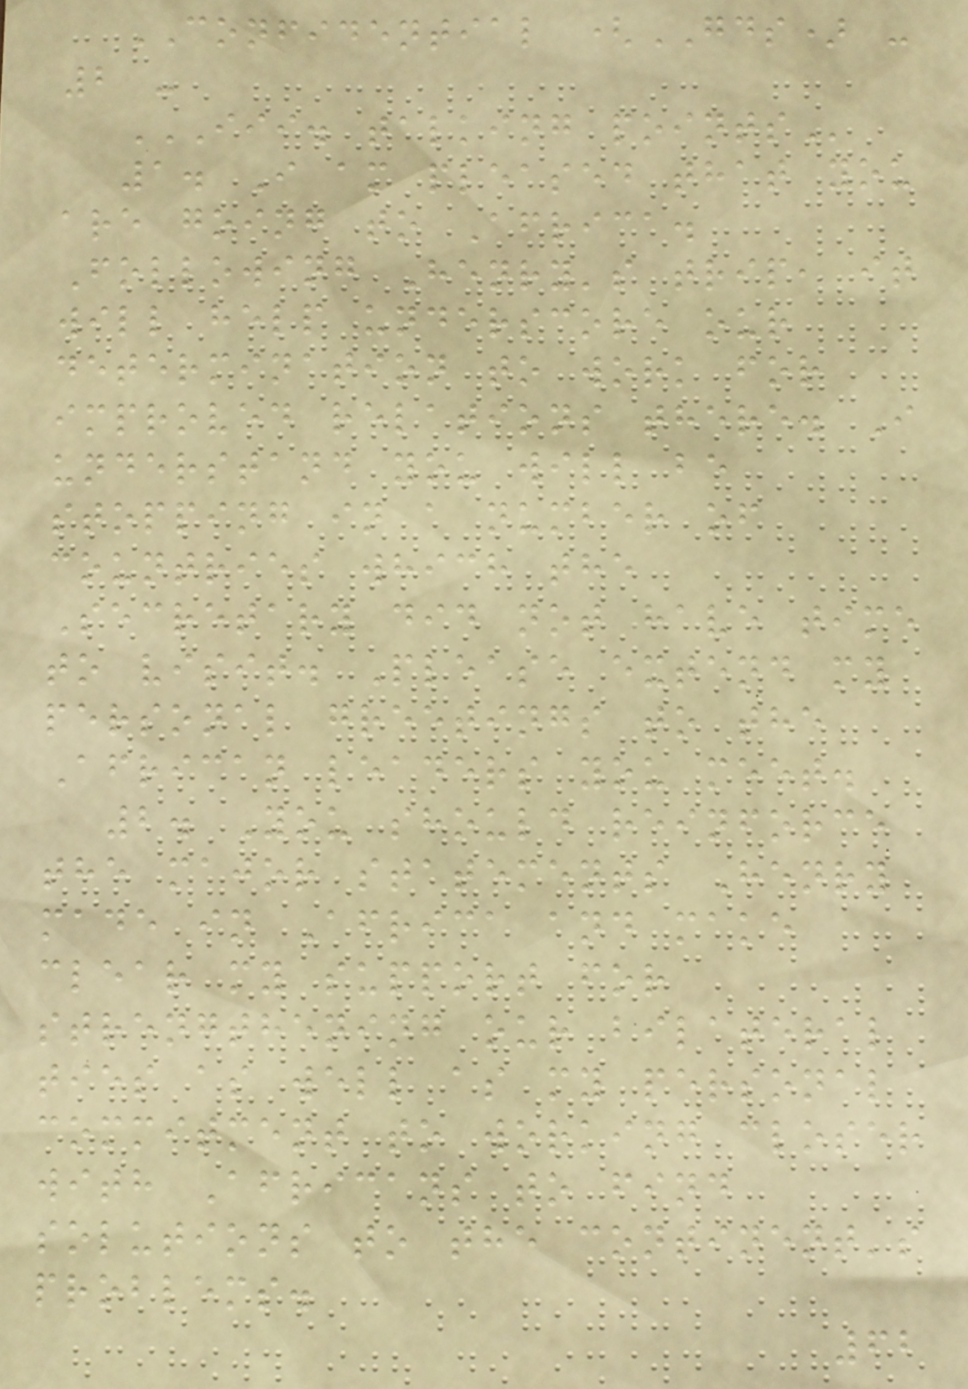CONFIDENTIAL (GDS) -
2 -
III. TALKING POINTS
1. I am pleased that you
are going to Africa.
Following Henry's trip, it
will help underscore our
determination to work for
improved relations there. I
understand you will be
stopping in a number of
countries which the
Secretary did not have time
to visit. Please extend my
personal greetings to the
African leaders you meet.
2. You should reinforce
the major statements Henry
made in Africa and make
clear my support for
strengthening our bilateral
ties as well as my personal
commitment to working closer
with Africans to find
solutions to the continent's
problems.
62
